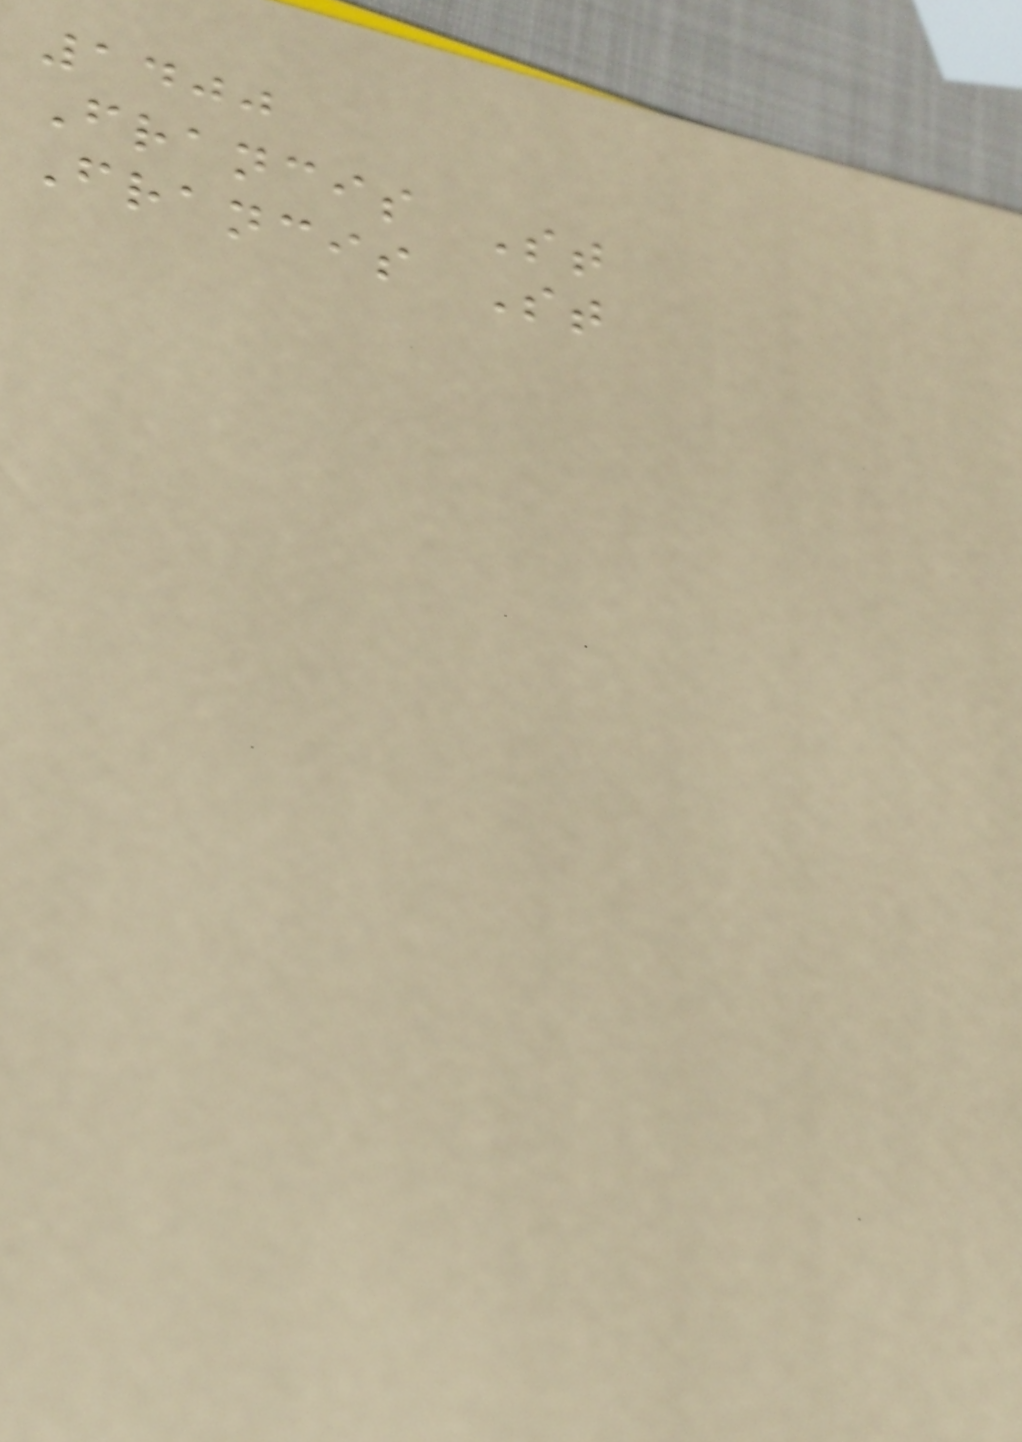1400
Francis St
Francis St
